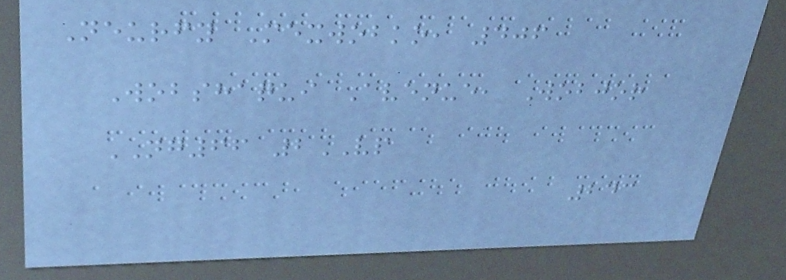Neurfy Mexwobko, 406
Wobshaqui Avenue, Wobjor
NG66 2VP
243
